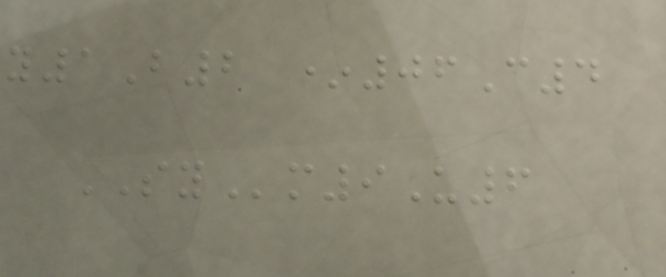y1B2 *06C4
SYm9U6
